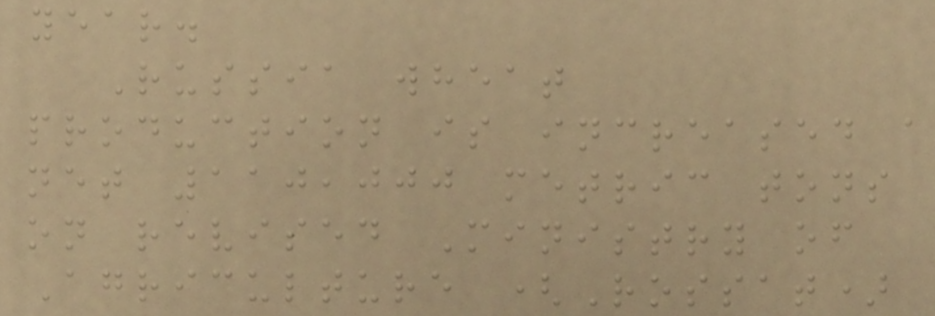year.
Russia wheat
production is increased a
net 110,000 metric tons
on revised Ministry of
Agriculture (Rossat)
